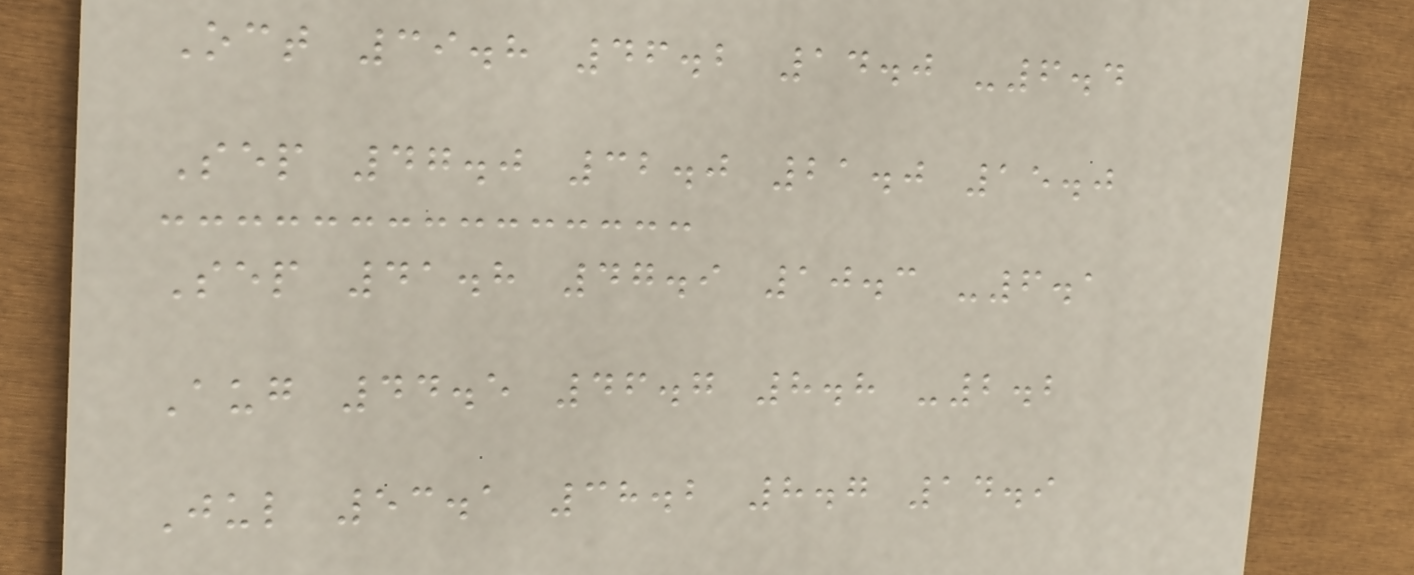Oct 39.8 46.2 14.0 -6.4
Sep 47.0 32.0 21.0 15.0
Sep 41.8 47.9 10.3 -6.1
Aug 44.5 46.7 8.8 -2.2
Jul 53.1 38.2 8.7 14.9
